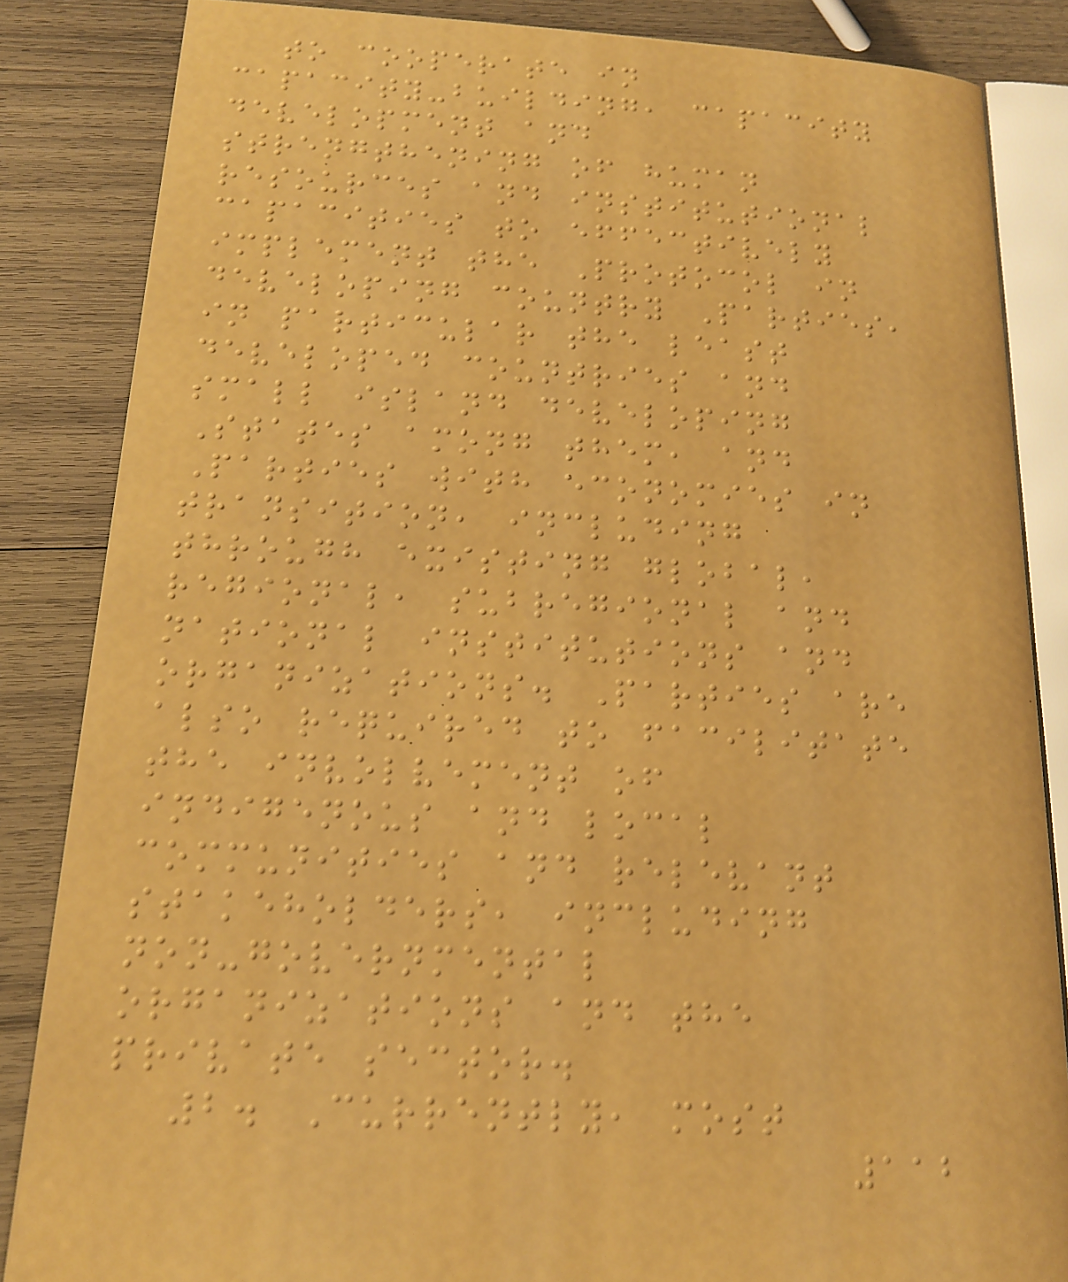to cooperate in
capacity-building, capacity
development and
strengthening of human
resources and institutional
capacities to effectively
implement the Protocol in
developing country Parties,
in particular the least
developed countries and
small island developing
States among them, and
Parties with economies in
transition, including
through existing global,
regional, subregional and
national institutions and
organizations. Parties are
also required to facilitate
the involvement of
indigenous and local
communities and relevant
stakeholders, including
non-governmental
organizations and the
private sector.
2. Currently, most
112
